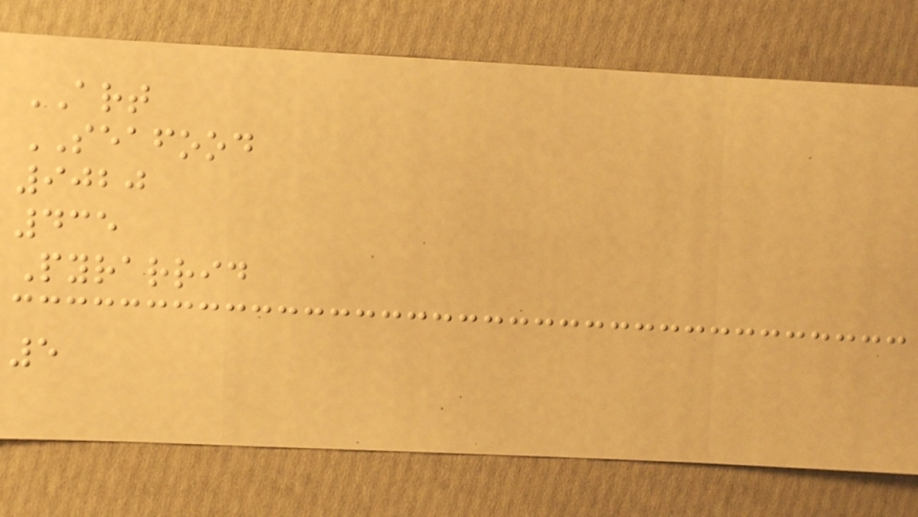ART
SEAFOOD
9020
435
Pyrarrid
5
